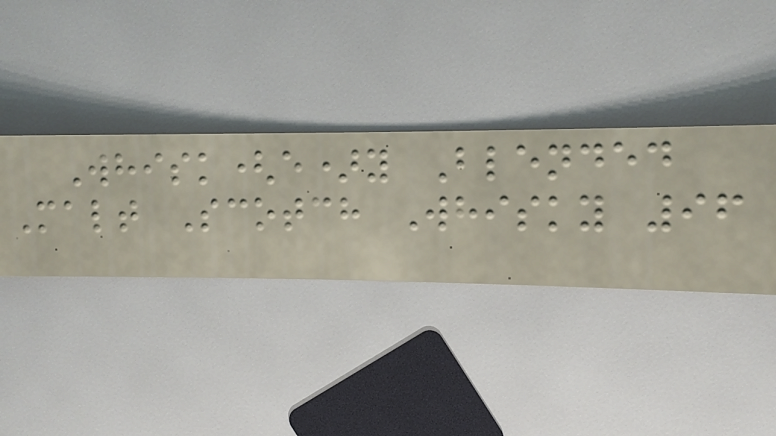Whisk(e)y Blended
Malt Scotch Whisky 96
